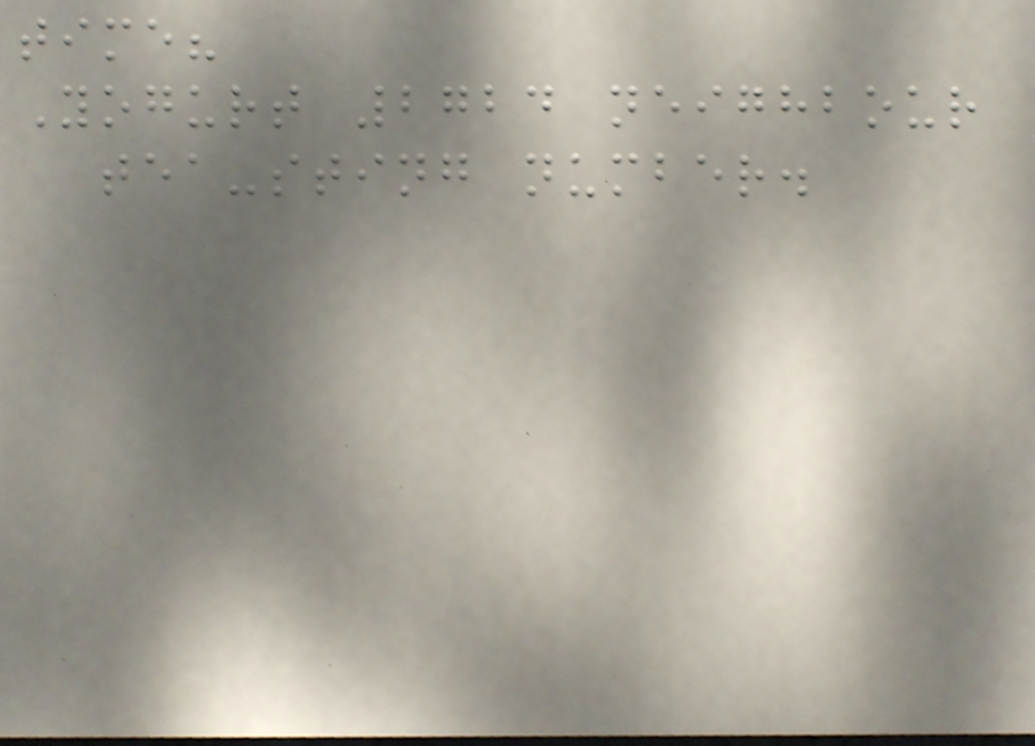time?
Yogurt 2724 neighbour
tea-sting number.
